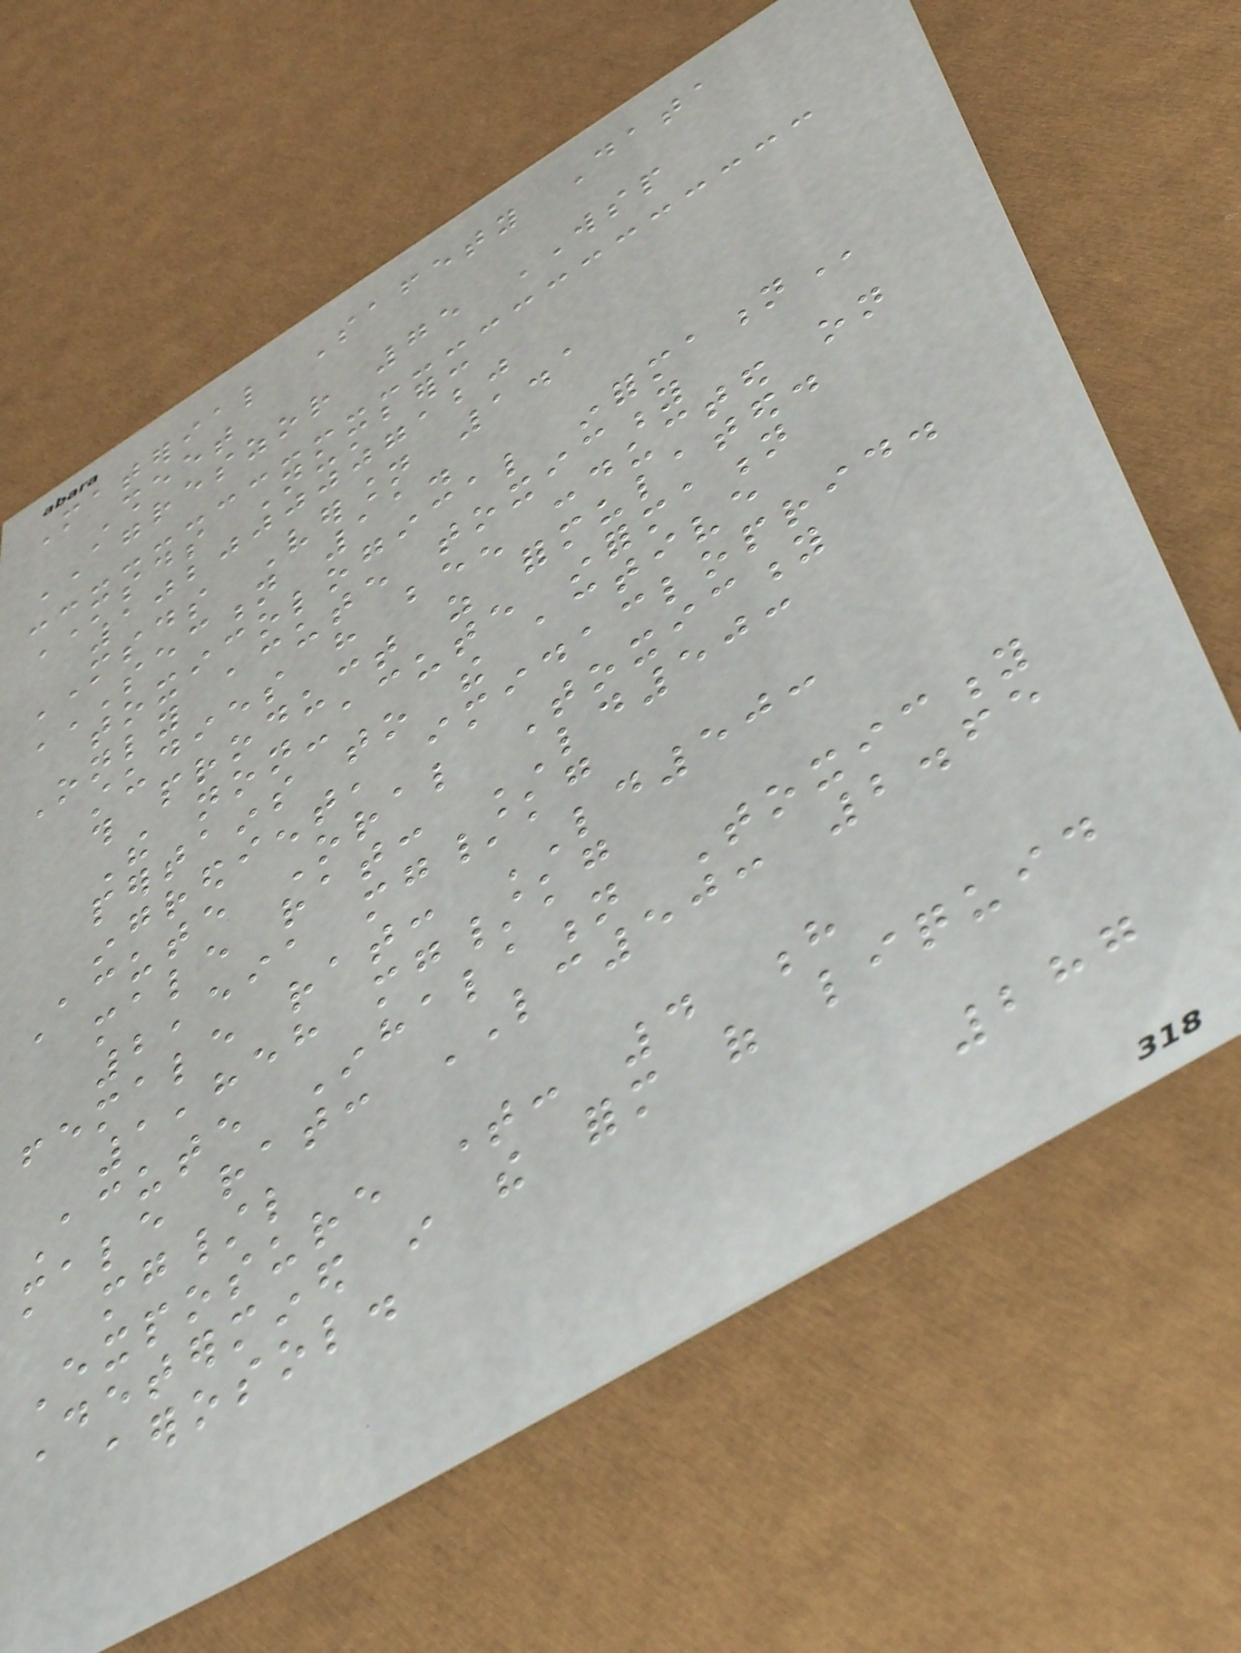Material Safety Data
Sheet
AGGRESZOR 75 WSP
MSDS Number:
102000007120
MSDS Version 1.1
SECTION 11.
TOXICOLOGICAL INFORMATION
Only acute toxicity
studies have been conducted on
this product as formulated.
The non-acute information
pertains to the active
ingredient, imidacloprid.
Acute Oral Toxicity
male rat: LD50:
2,591 mg/kg
female rat: LD50:
1,858 mg/kg
Acute Inhalation Toxicity
male rat: LC50: 2.65
mg/l
Exposure time: 4 h
Determined in the form of liquid
aerosol.
287
